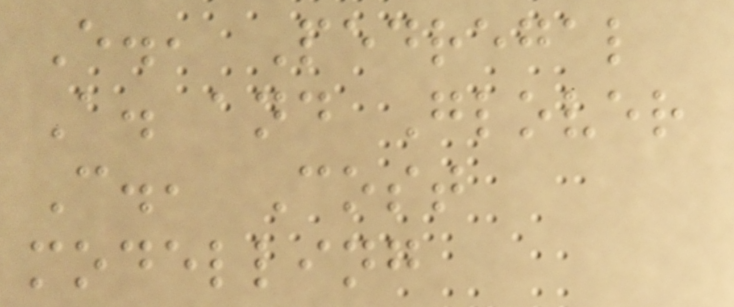E., Pedregal
A. and Glover
C., Cost
modelling
